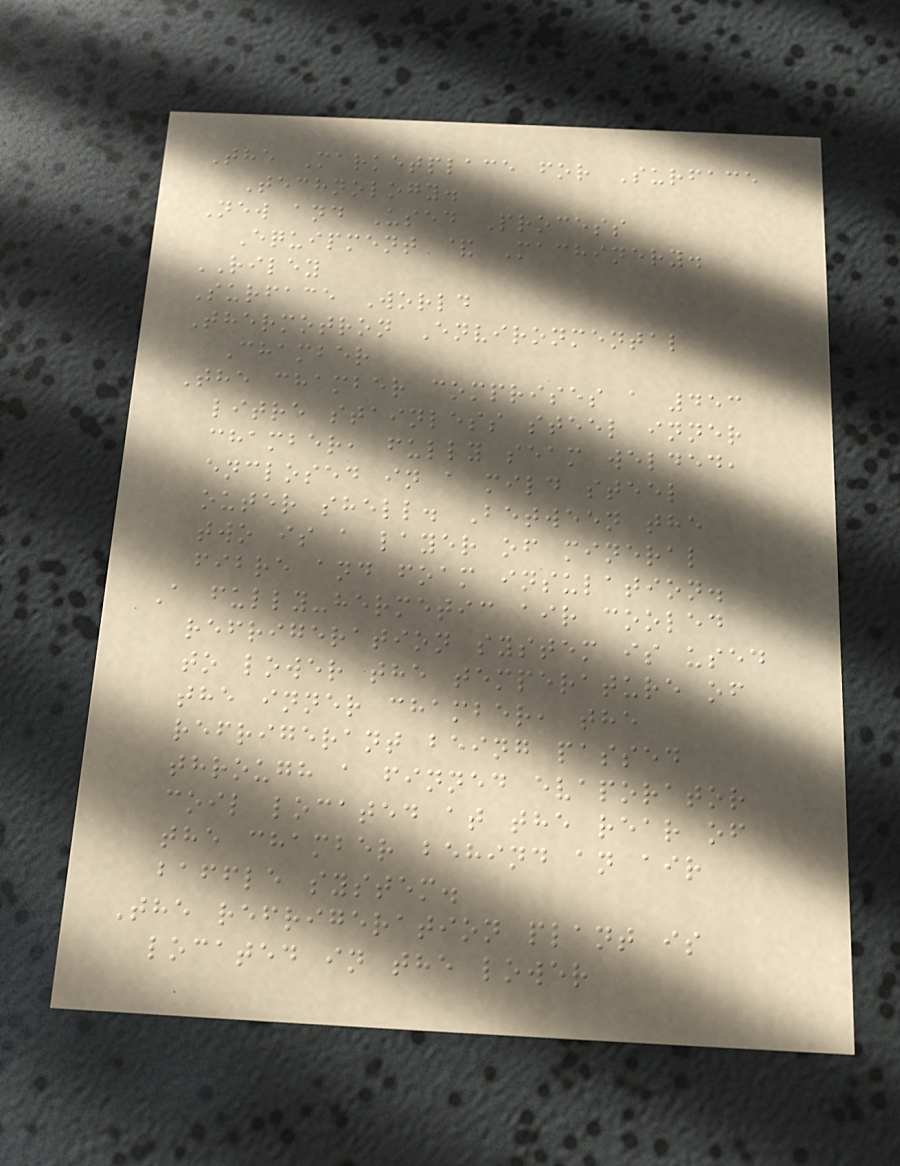The Marketplace for Surface
Technology.
New and Used Process
Equipment & Machinery.
RILEY
Surface World
Thermotron Environmental
Chamber
The chamber comprises a 453
litre stainless steel inner
chamber, fully seam welded,
enclosed in a mild steel
outer shell. Between the
two is a layer of mineral
fibre and foam insulation.
A fully-hermetic air cooled
refrigeration system is used
to lower the temperature of
the inner chamber, the
refrigerant being passed
through a finned evaporator
coil located at the rear of
the chamber behind an air
baffle system.
The refrigeration plant is
located in the lower
